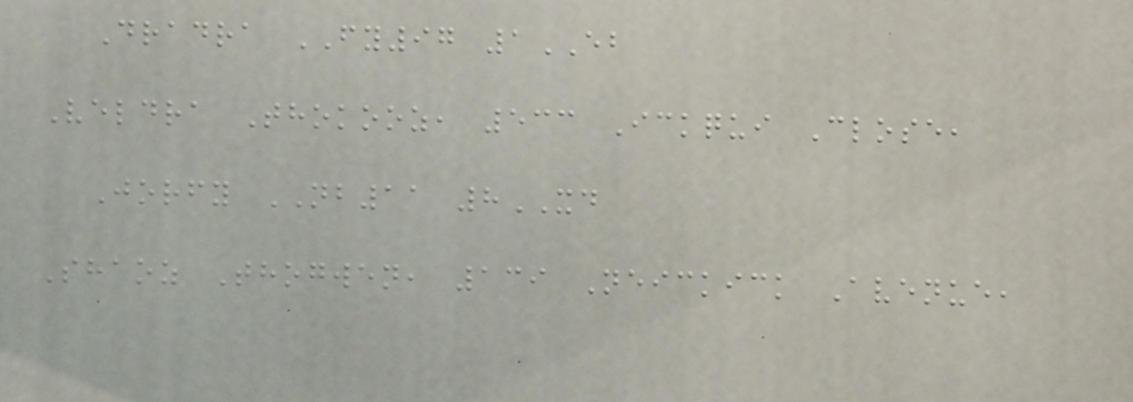Dradra FY97 1EB
Veldra Thokooz, 533 Ickqui Close,
Jorfy NB11 8XD
Shaoz Thogwen, 139 Neickick Avenue,
